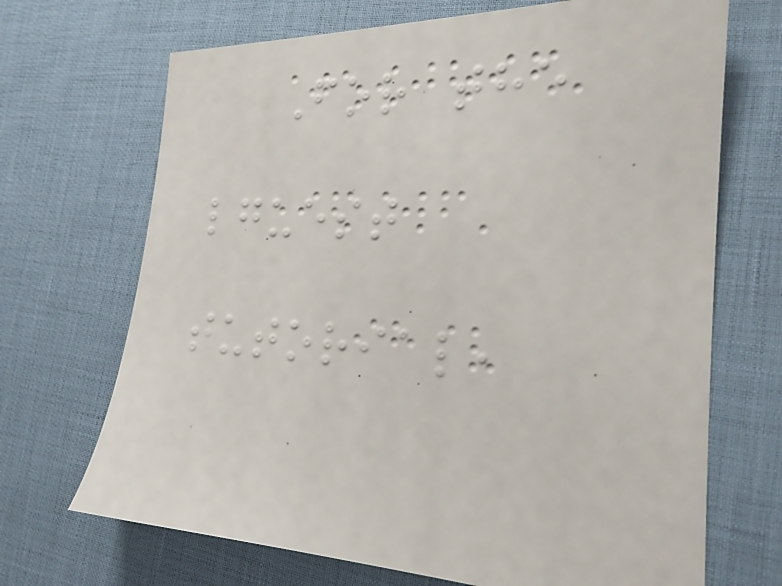For the
lguest
tutorial,
